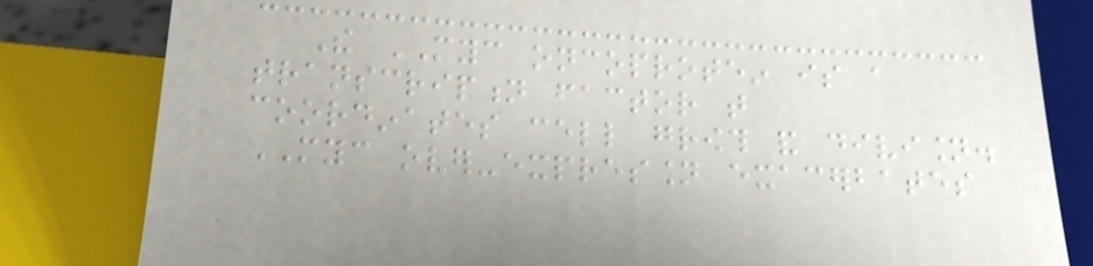The MYC oncoprotein is a
transcription factor that
coordinates cell growth and division.
MYC over-expression exacerbates
